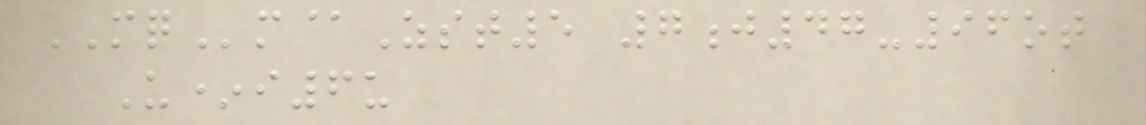MQm@Zst5 7j47-96ot
U*i6u
